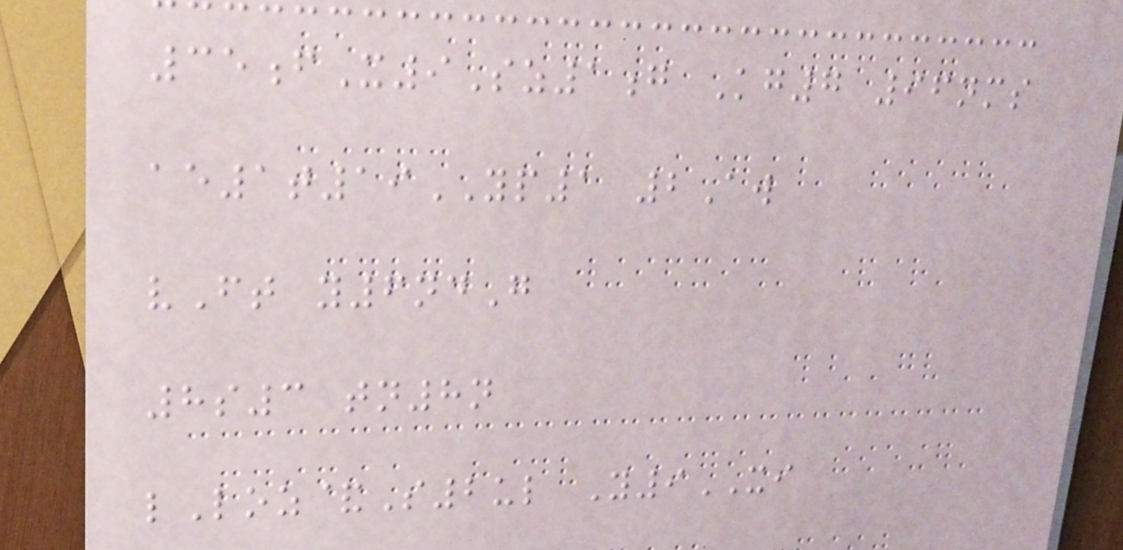35fX9Sz1g Kg7 96nms
ae1t19YP1 2Aw
vFt y6ndG
8s3 tn8n
lLoz&S2ul Y9XI
